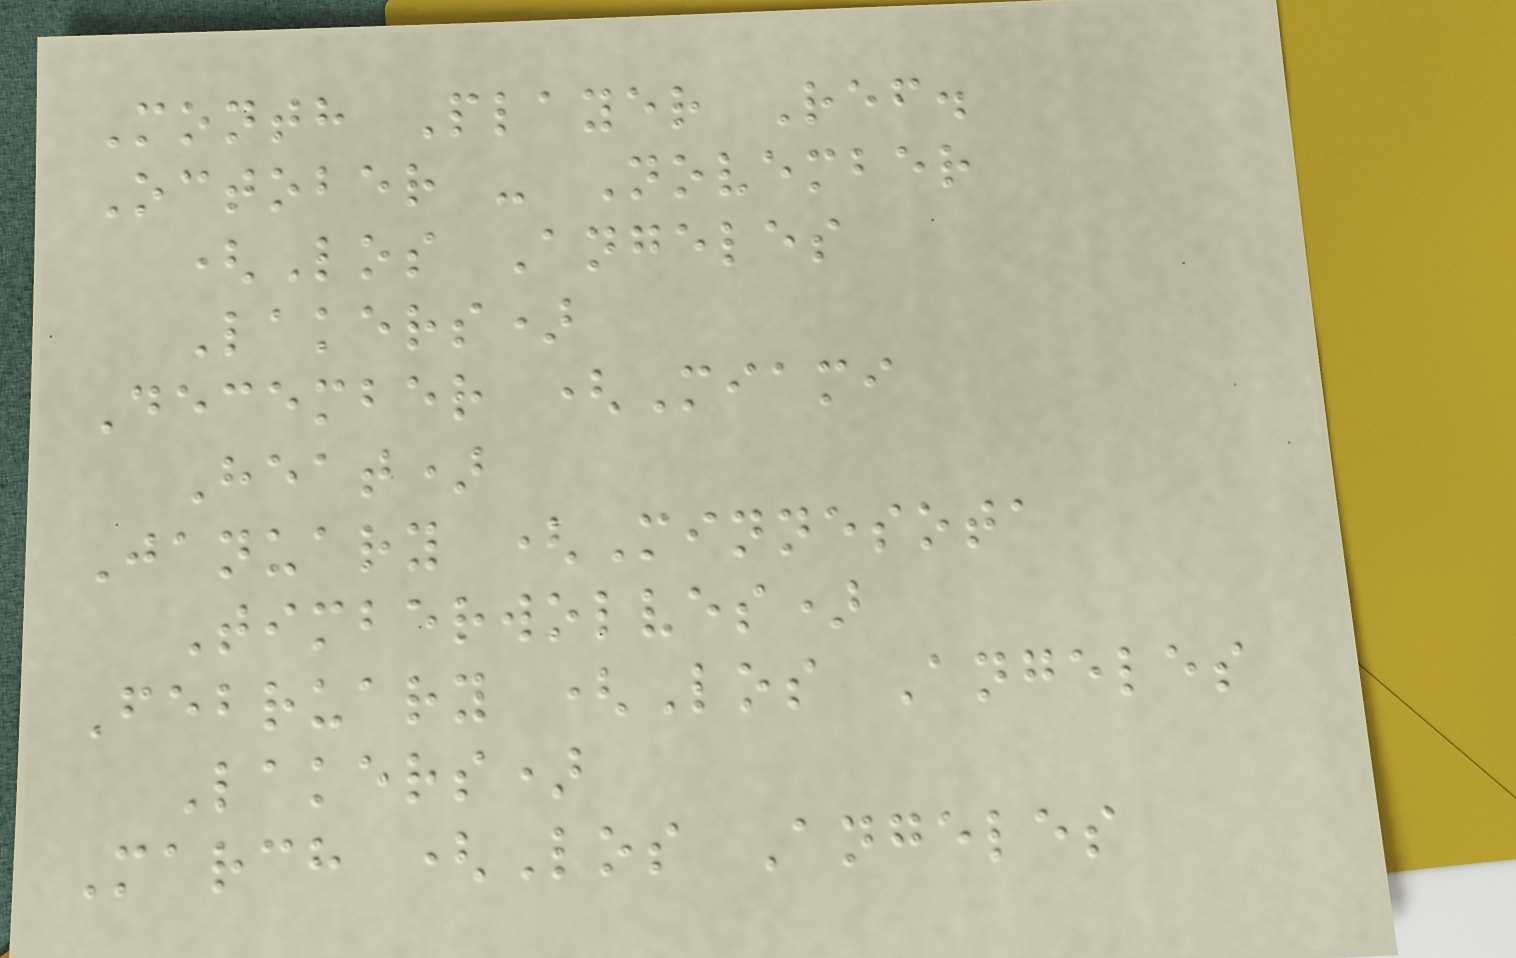Month Player Ref.
October - November
(Los Angeles
Lakers)
December (Miami
Heat)
January (Minnesota
Timberwolves)
February (Los Angeles
Lakers)
March (Los Angeles
